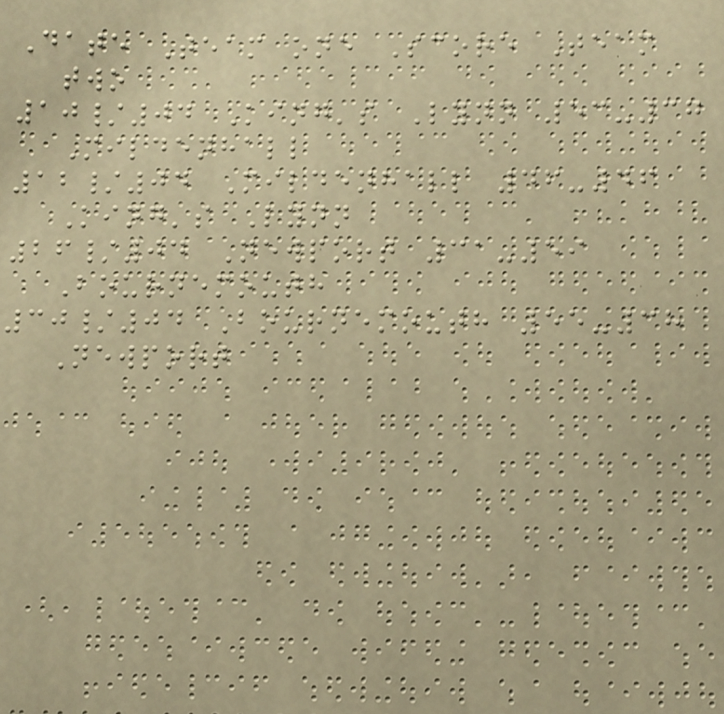Date Team one Score Team
two
10/04 King's Lynn 53-37
Mildenhall
12/04 Mildenhall 46-46
King's Lynn
26/04 Newport 31-59
Bournemouth
30/04 Bournemouth 55-38
Newport
